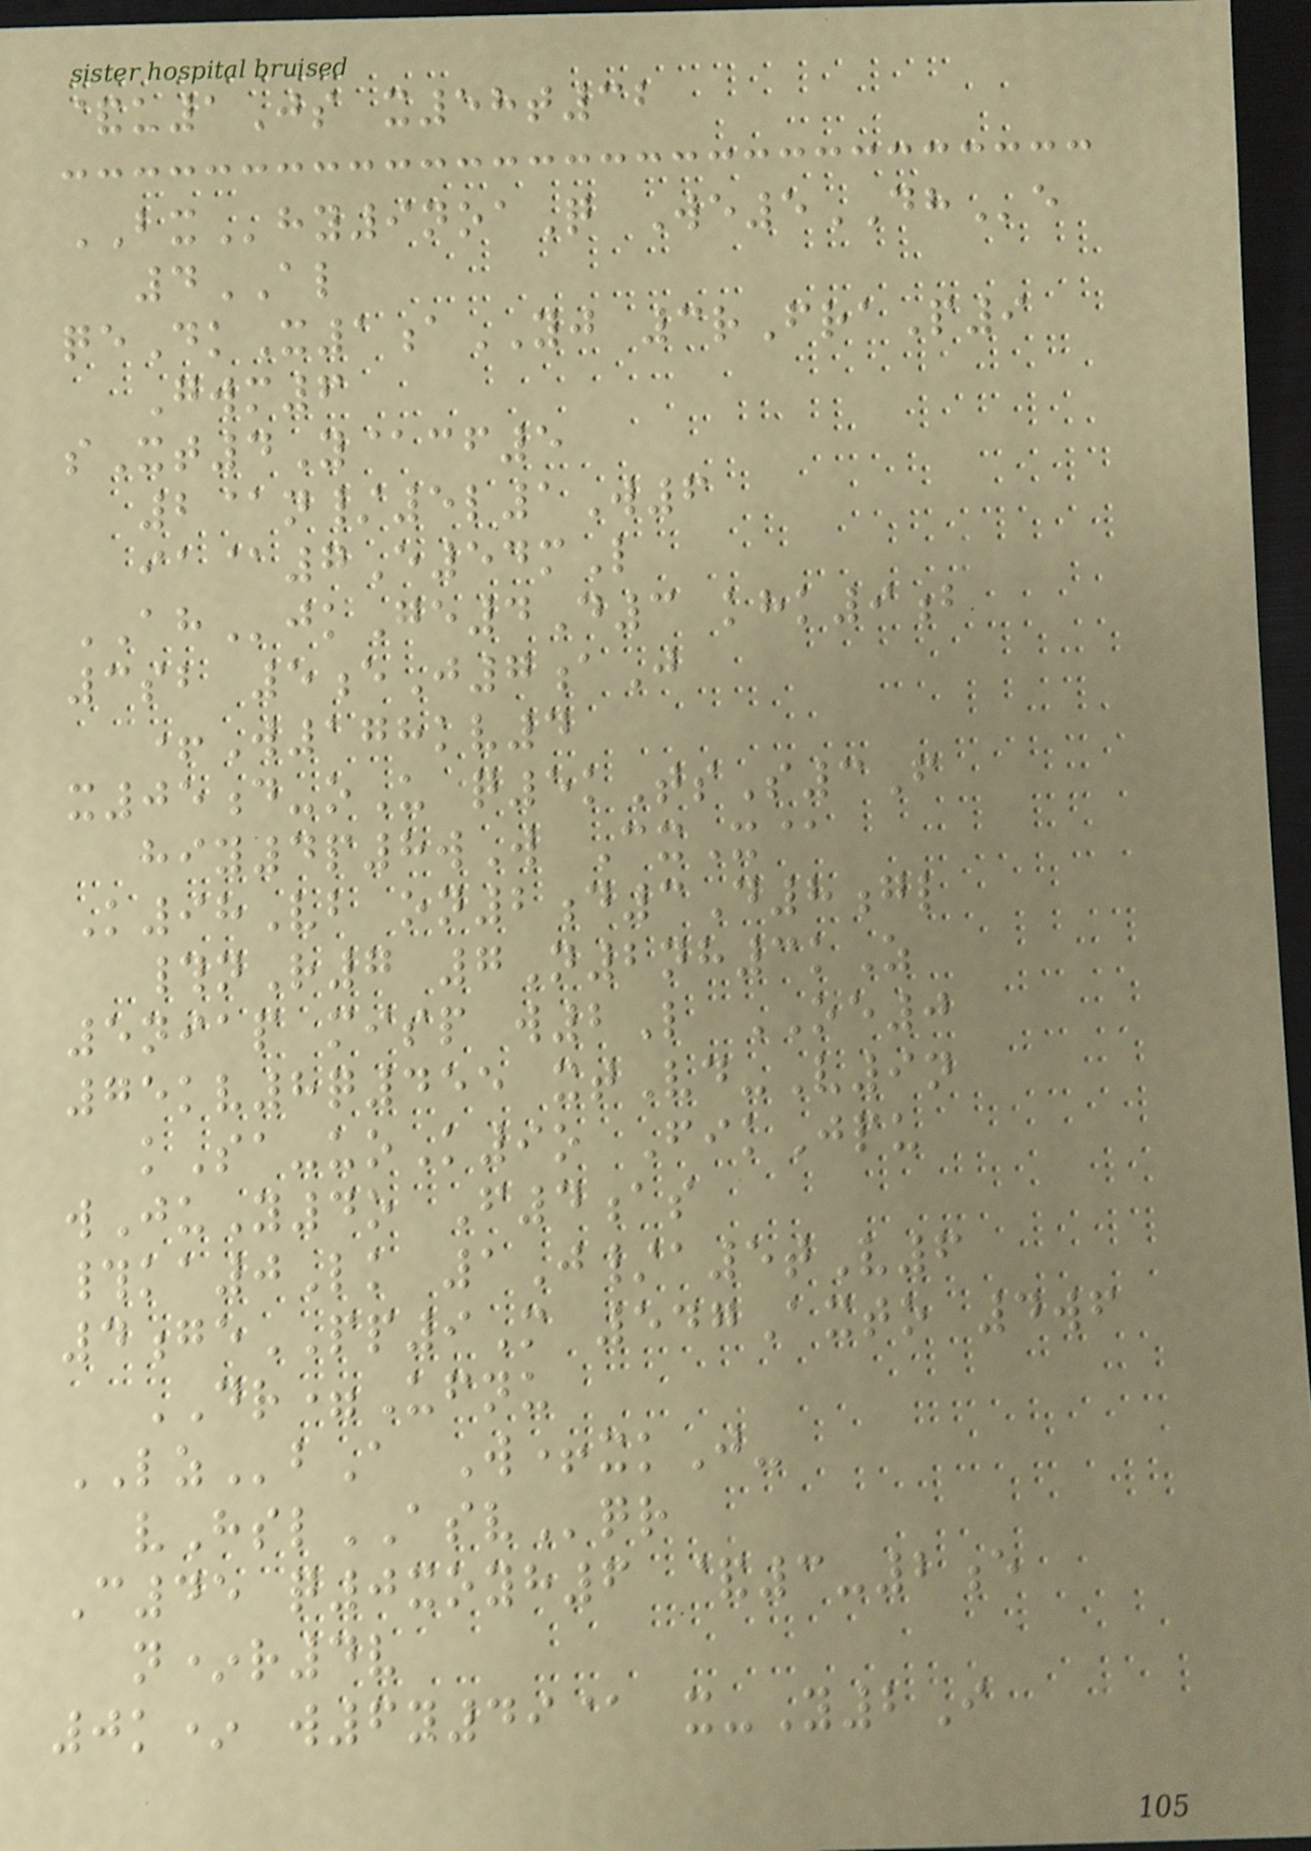&u1Js x58t32
BXhy9noaQ We5DHe
4AL
qeDkX1aYJ 3rFraP9
Gwm6
sXt4Y@cf5
2@n/5l1W6
ia@7E54mL
AHjkGe4D3 khk9b
3sb 5eJ7aJ
+W178kv4
x05d-oU q5kTsS3F
hiy4p8wW CxX@
K98Vb on2d3D8gl
#nR7 7N2nh3kZ
5niap misp w2L OE0
75kv8q455 xtVd-V9n
kSa-uoK9o FikJpu
wJuY4o F4as
#ka0Lk 1J/a5tV6
4gePP9M 547Axto 4wf
DR=Ufnu
LZbA W+xkJ-
vHslASVqr
C45 q0xoyh6 &3-2e
n*r4v
0k* w6y49@ x-Y2I
